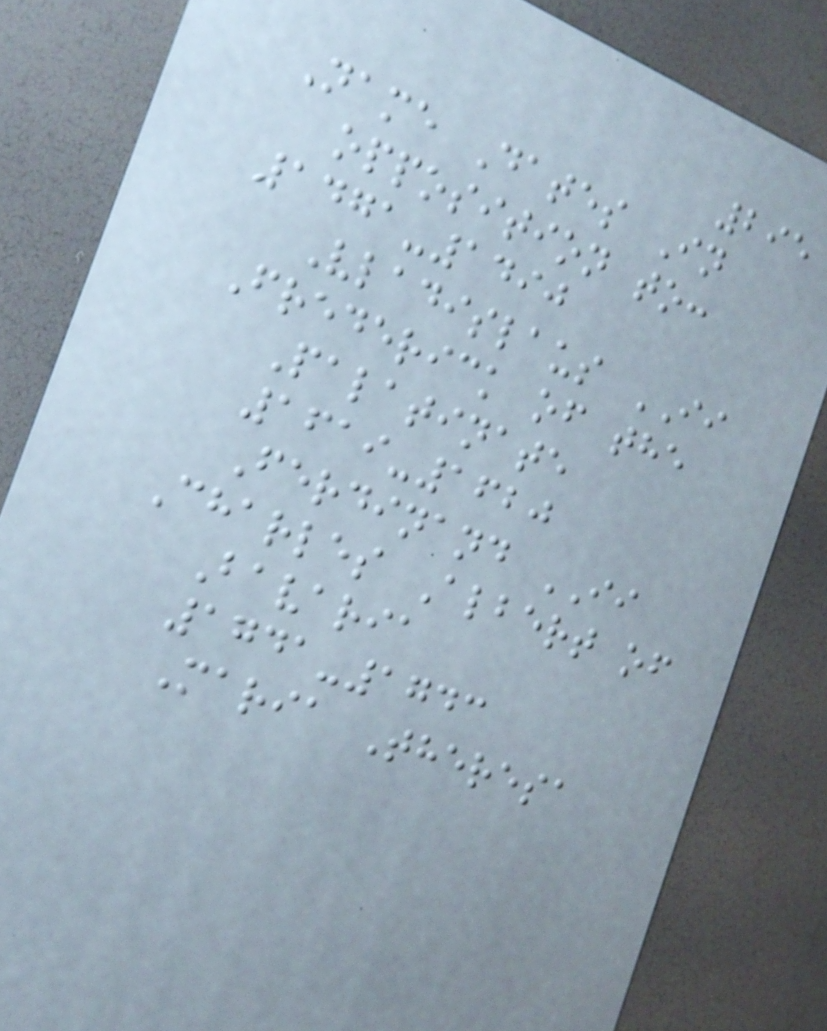295
Name Dates In
opposition to:
1471-1490
Vladislaus II
Frederick of the
Palatinate
1619-1620
Ferdinand II
Charles Albert of
Bavaria
1741-1743
Maria Theresa
